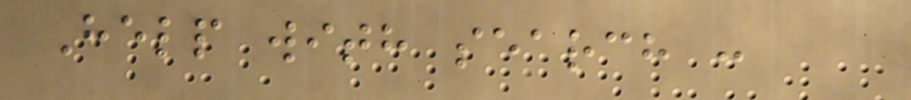Help with search :
